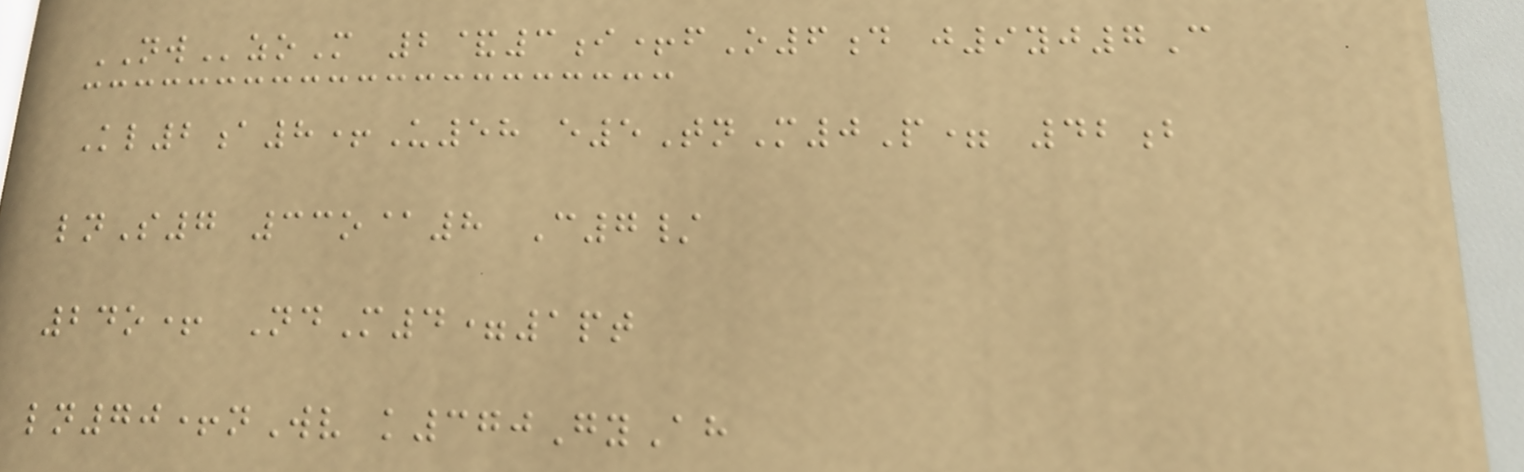NWzoM 2&3i+fO6d j9yj7C
Kl2a8+U58 e5TnM0P= 42b
lnS7 33o@8 C7/
24o+ NdM4=1pt
ln70+nWv k370GyAh
